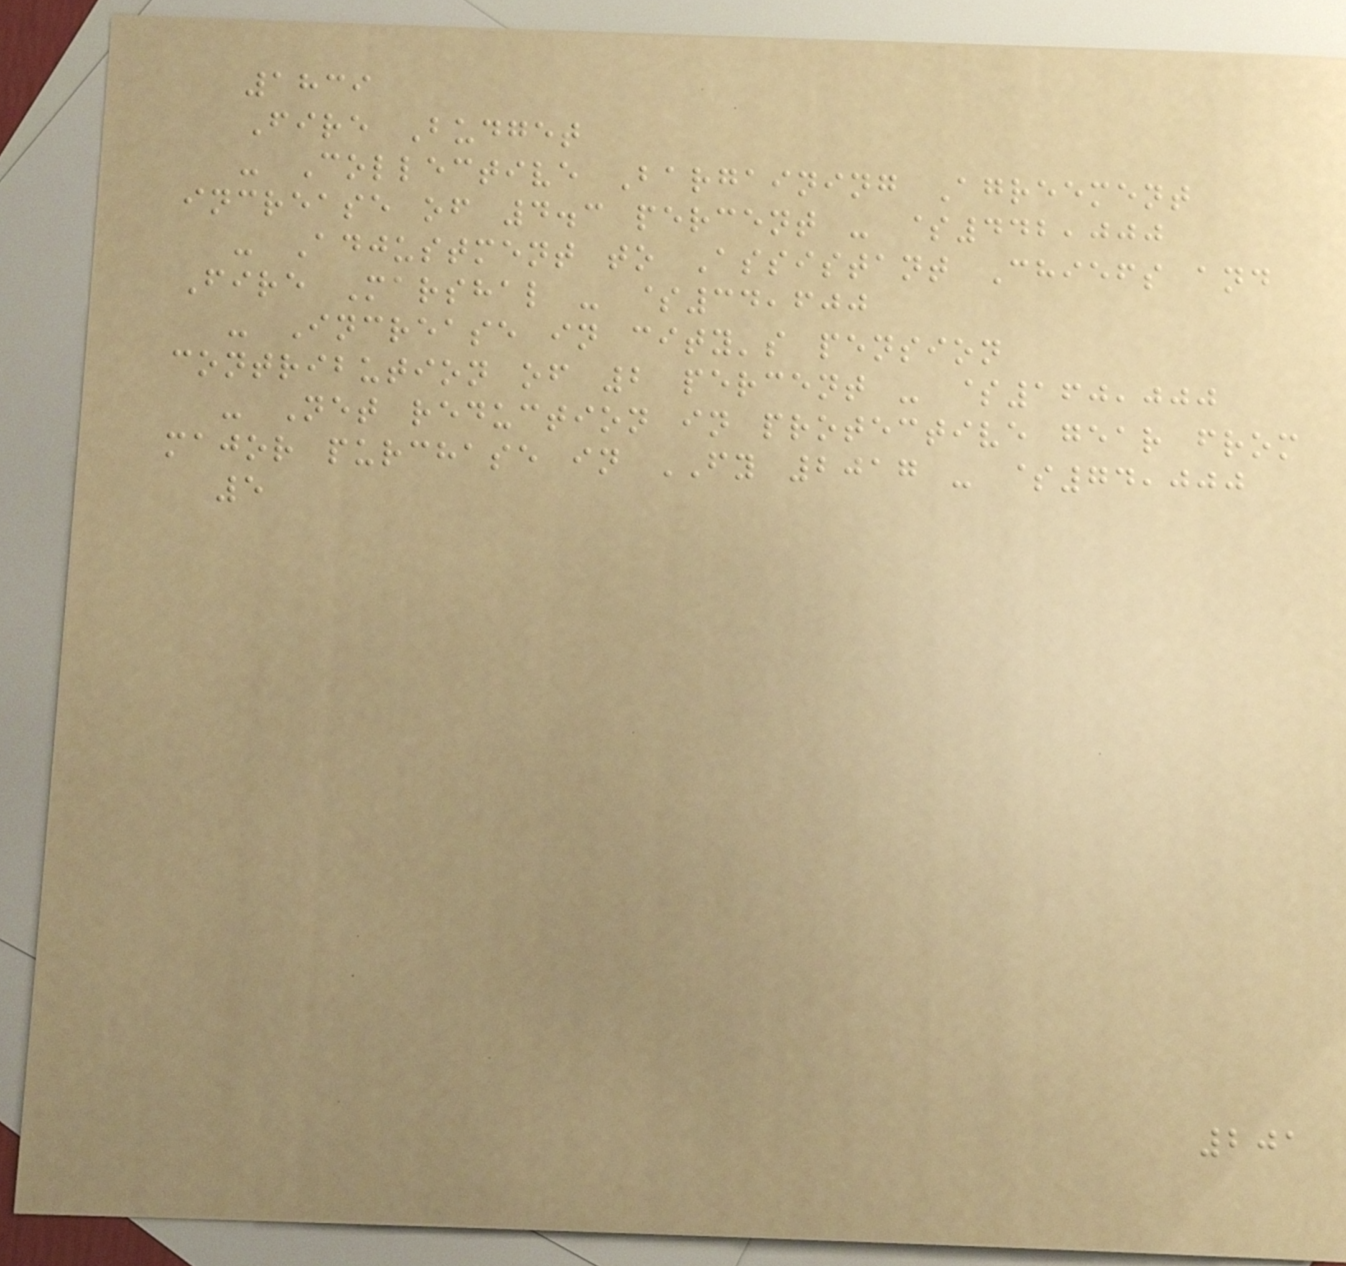1839
Fire Budget
- Collective Bargaining Agreement
increase of 4.3 percent - $442,000
- Adjustment to Assistant Chiefs and
Fire Marshal - $34,600
- Increase in city's pension
contribution of 2 percent - $160,000
- Net reduction in protective gear from
major purchase in FY 2017 - $74,000
5
201
